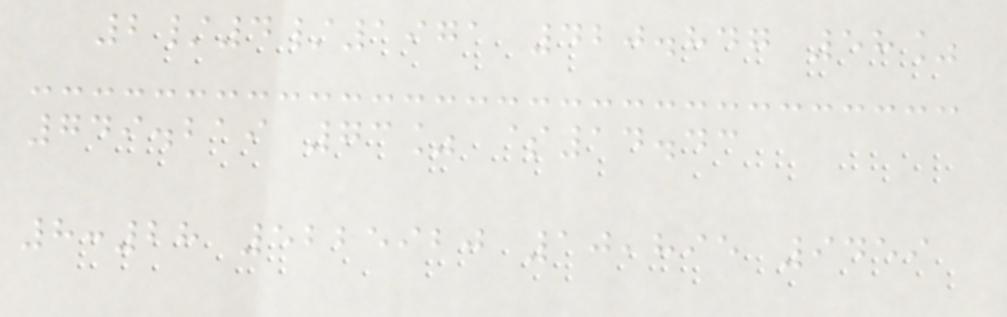2/4/1971 420.847 58%
749.219 73% $14.43
8:28 5225920 10,895 9459
